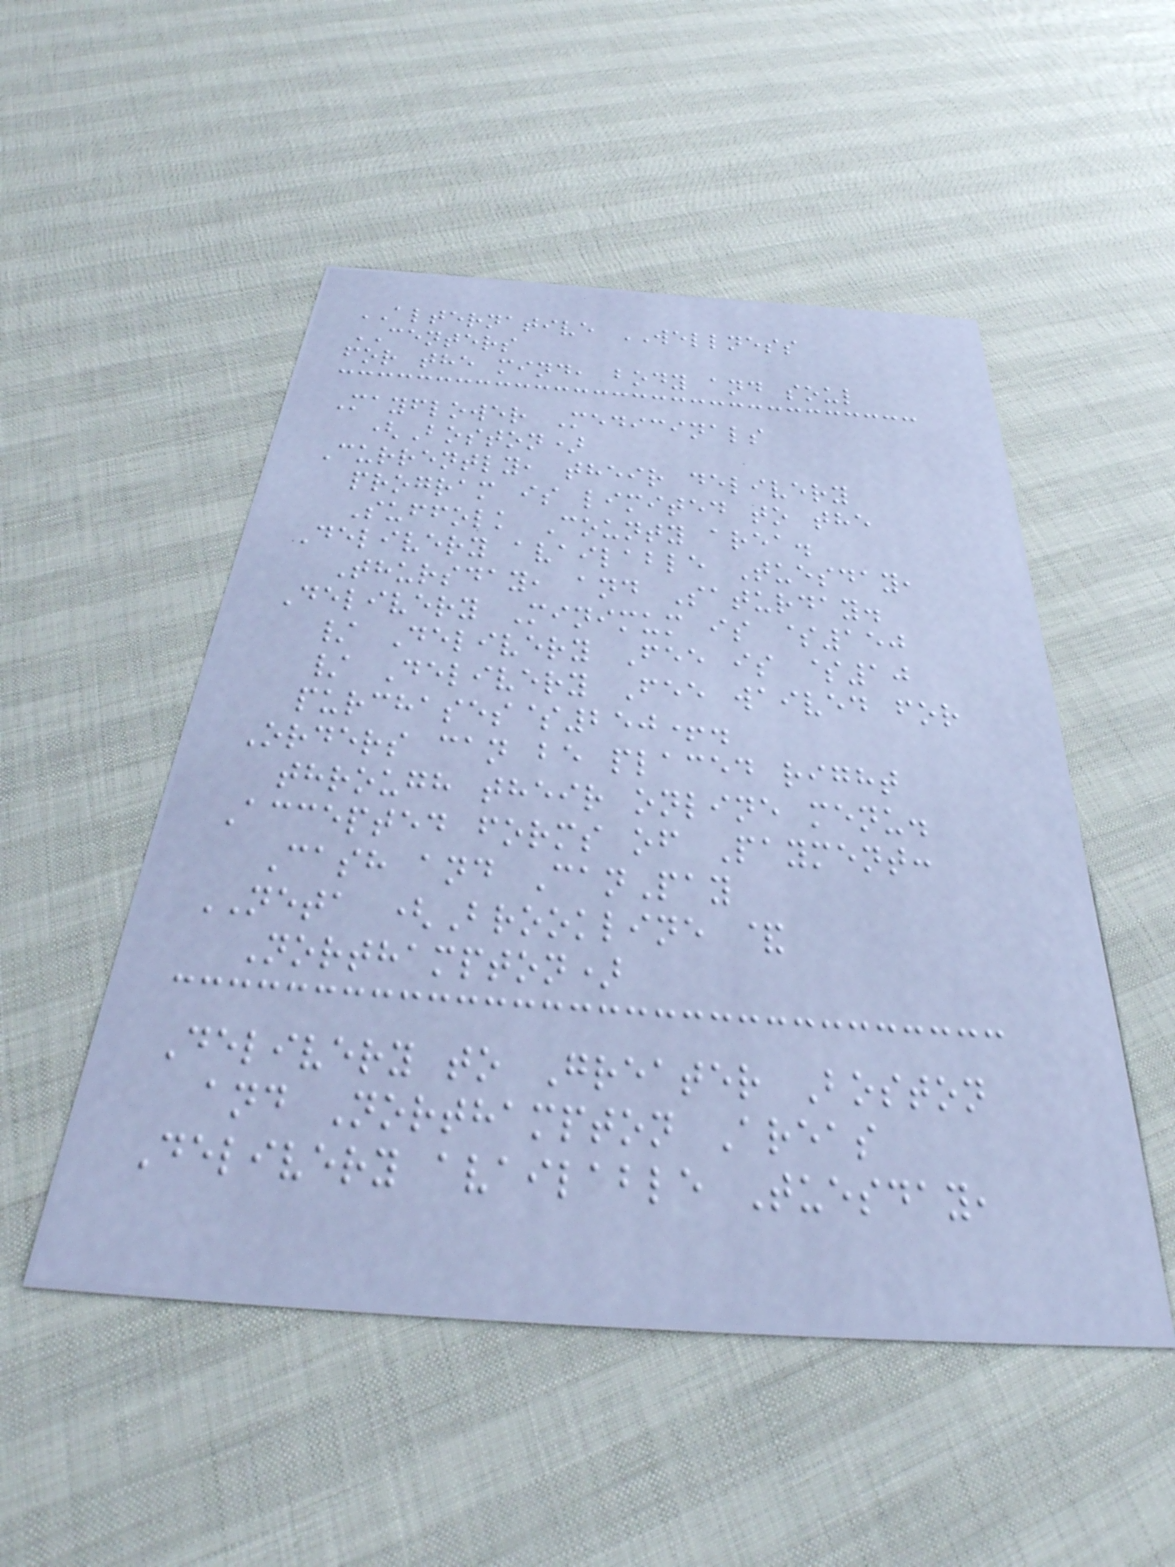ALTERNATIVE WELLNESS
CENTERS
for the mind, body and soul
Mayflower Medicinals
(Boston)
Currently, their delivery
program is limited to the
Suffolk County area.
Delivery available Tuesday,
Thursday, and Saturday.
Delivery Minimum is $150
/ Delivery Fee is $10
/ Delivery Fee waived for
purchases$250+.
Orders can be placed right
through their online menu.
Accepted forms of Payment:
Cash and CanPay
NETA (Brookline &
Northampton)
Delivery to Greater Boston
and Northampton Areas
Delivery available Tuesday,
